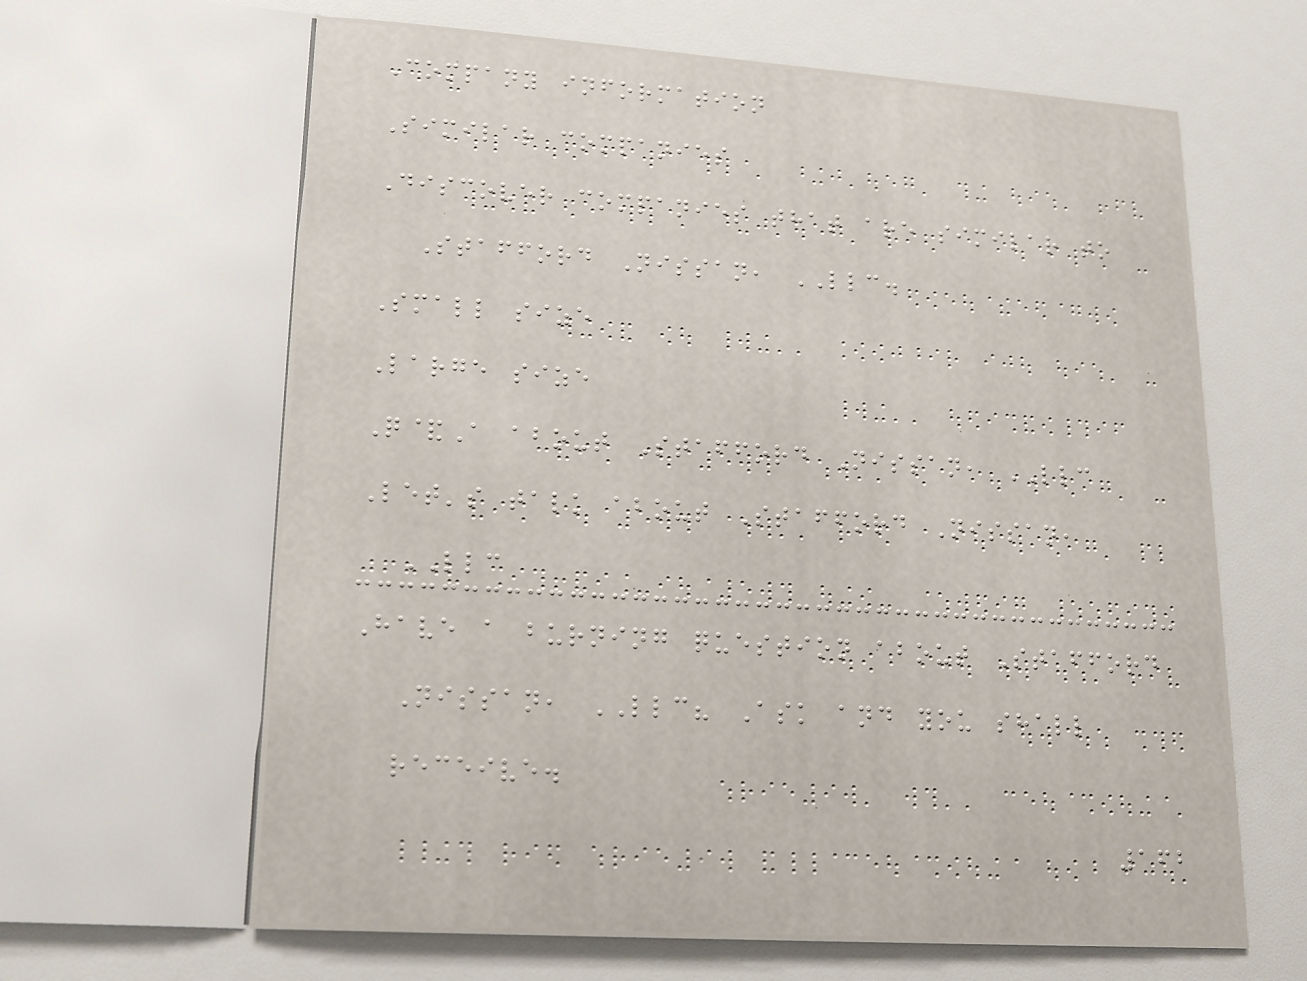Company information
Similar companies
Discover companies that are similar to
Stafford Nissan, LLC.
Small size
Large size
Q&A about Stafford Nissan, LLC
Let's talk about Stafford Nissan,
LLC
Have a burning question about Stafford
Nissan, LLC? Ask and you shall
receive.
162
